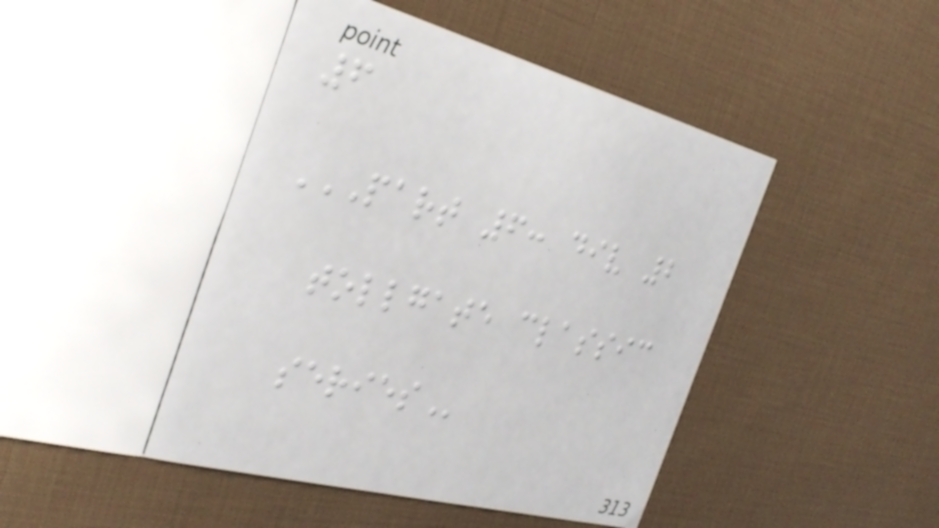6
PART 6: DIV 2
TOLLGATE CLASSIC
SERIES
